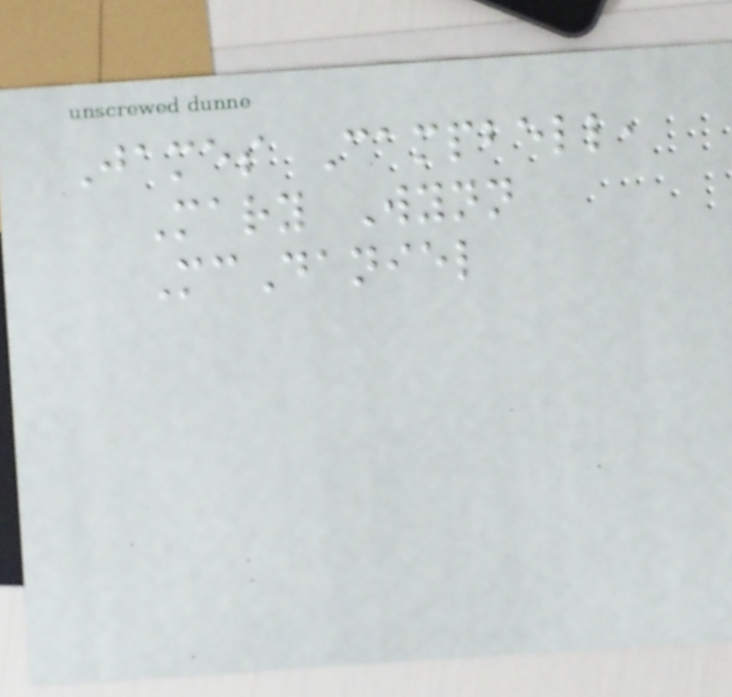James Campbell,
Mary Wynn
McDaniel
